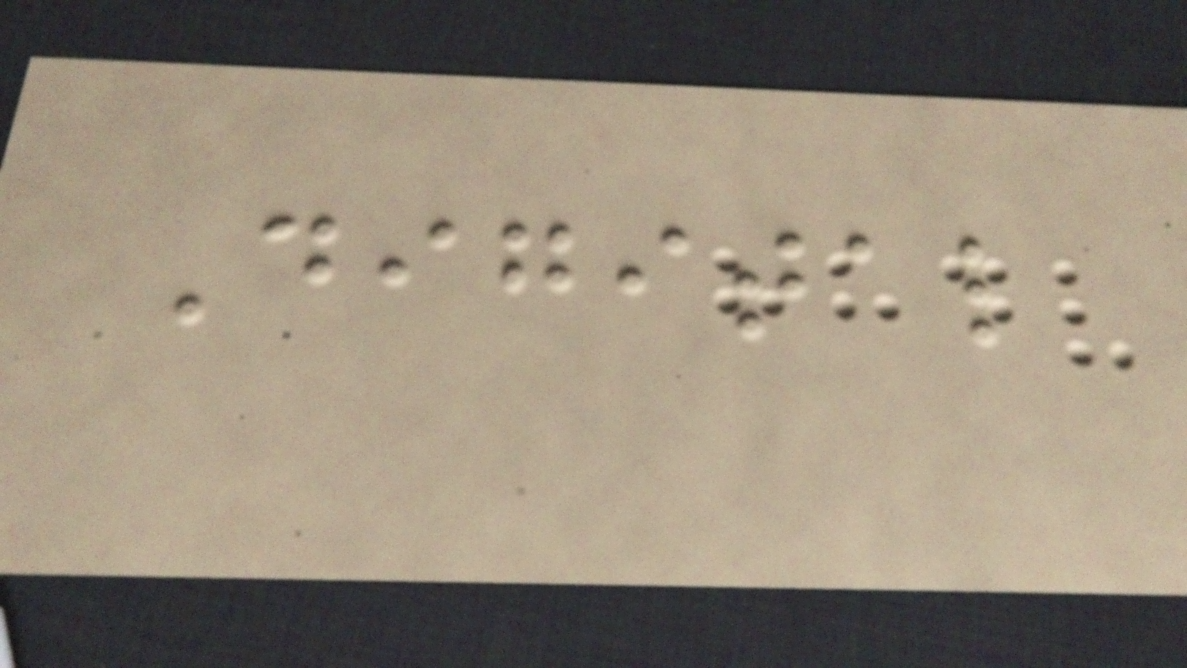Digital
